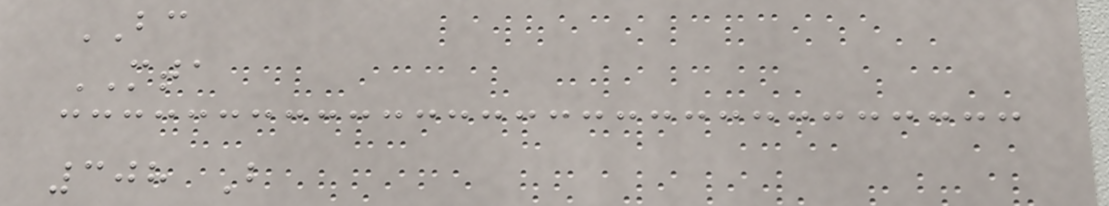BC
MTA
308 B
